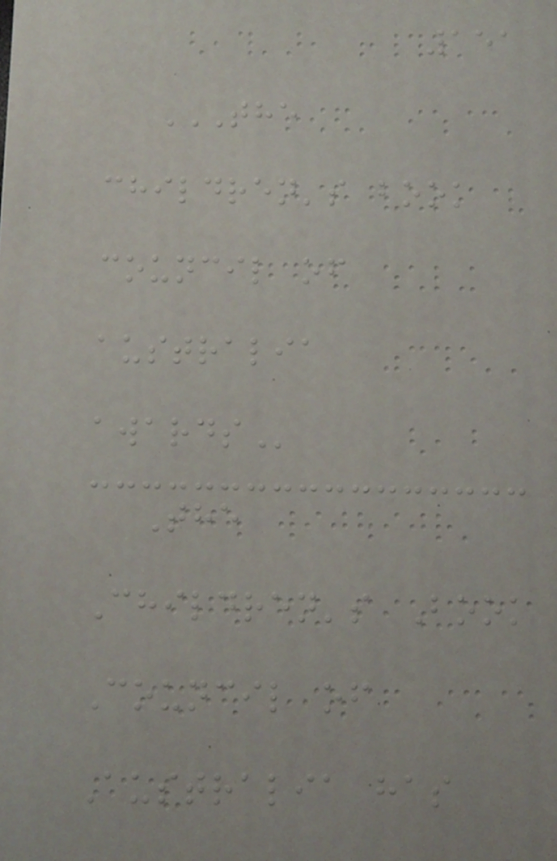151
THE
CHILDREN'S BOOK
COUNCIL OF
AUSTRALIA
AWARDS
The
Children's Book
Council of
Australia has
